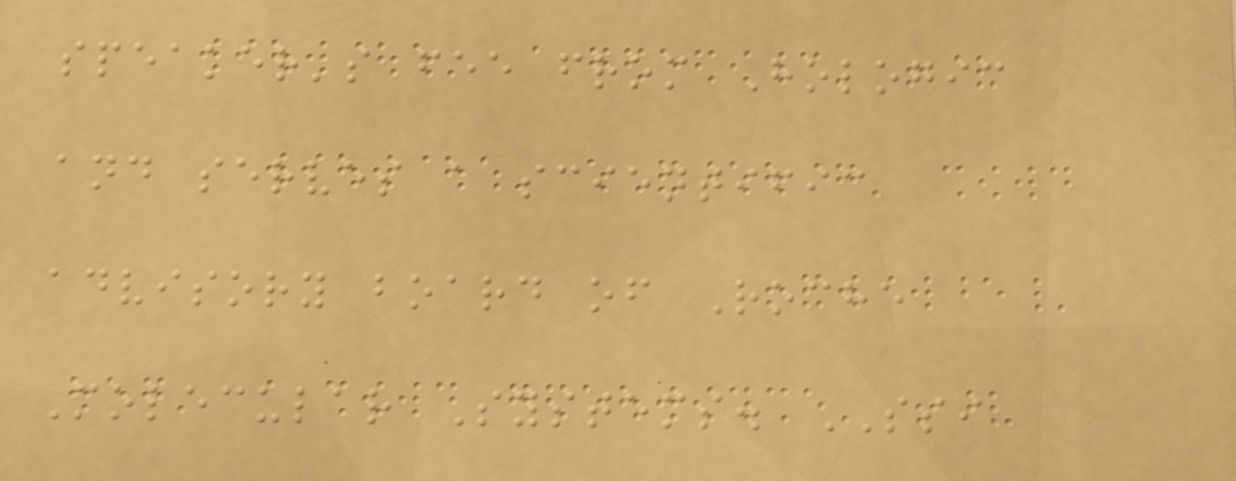speaker's fee from Hologic
and serves a scientific
advisory board of Roche
Molecular Systems. SSI
